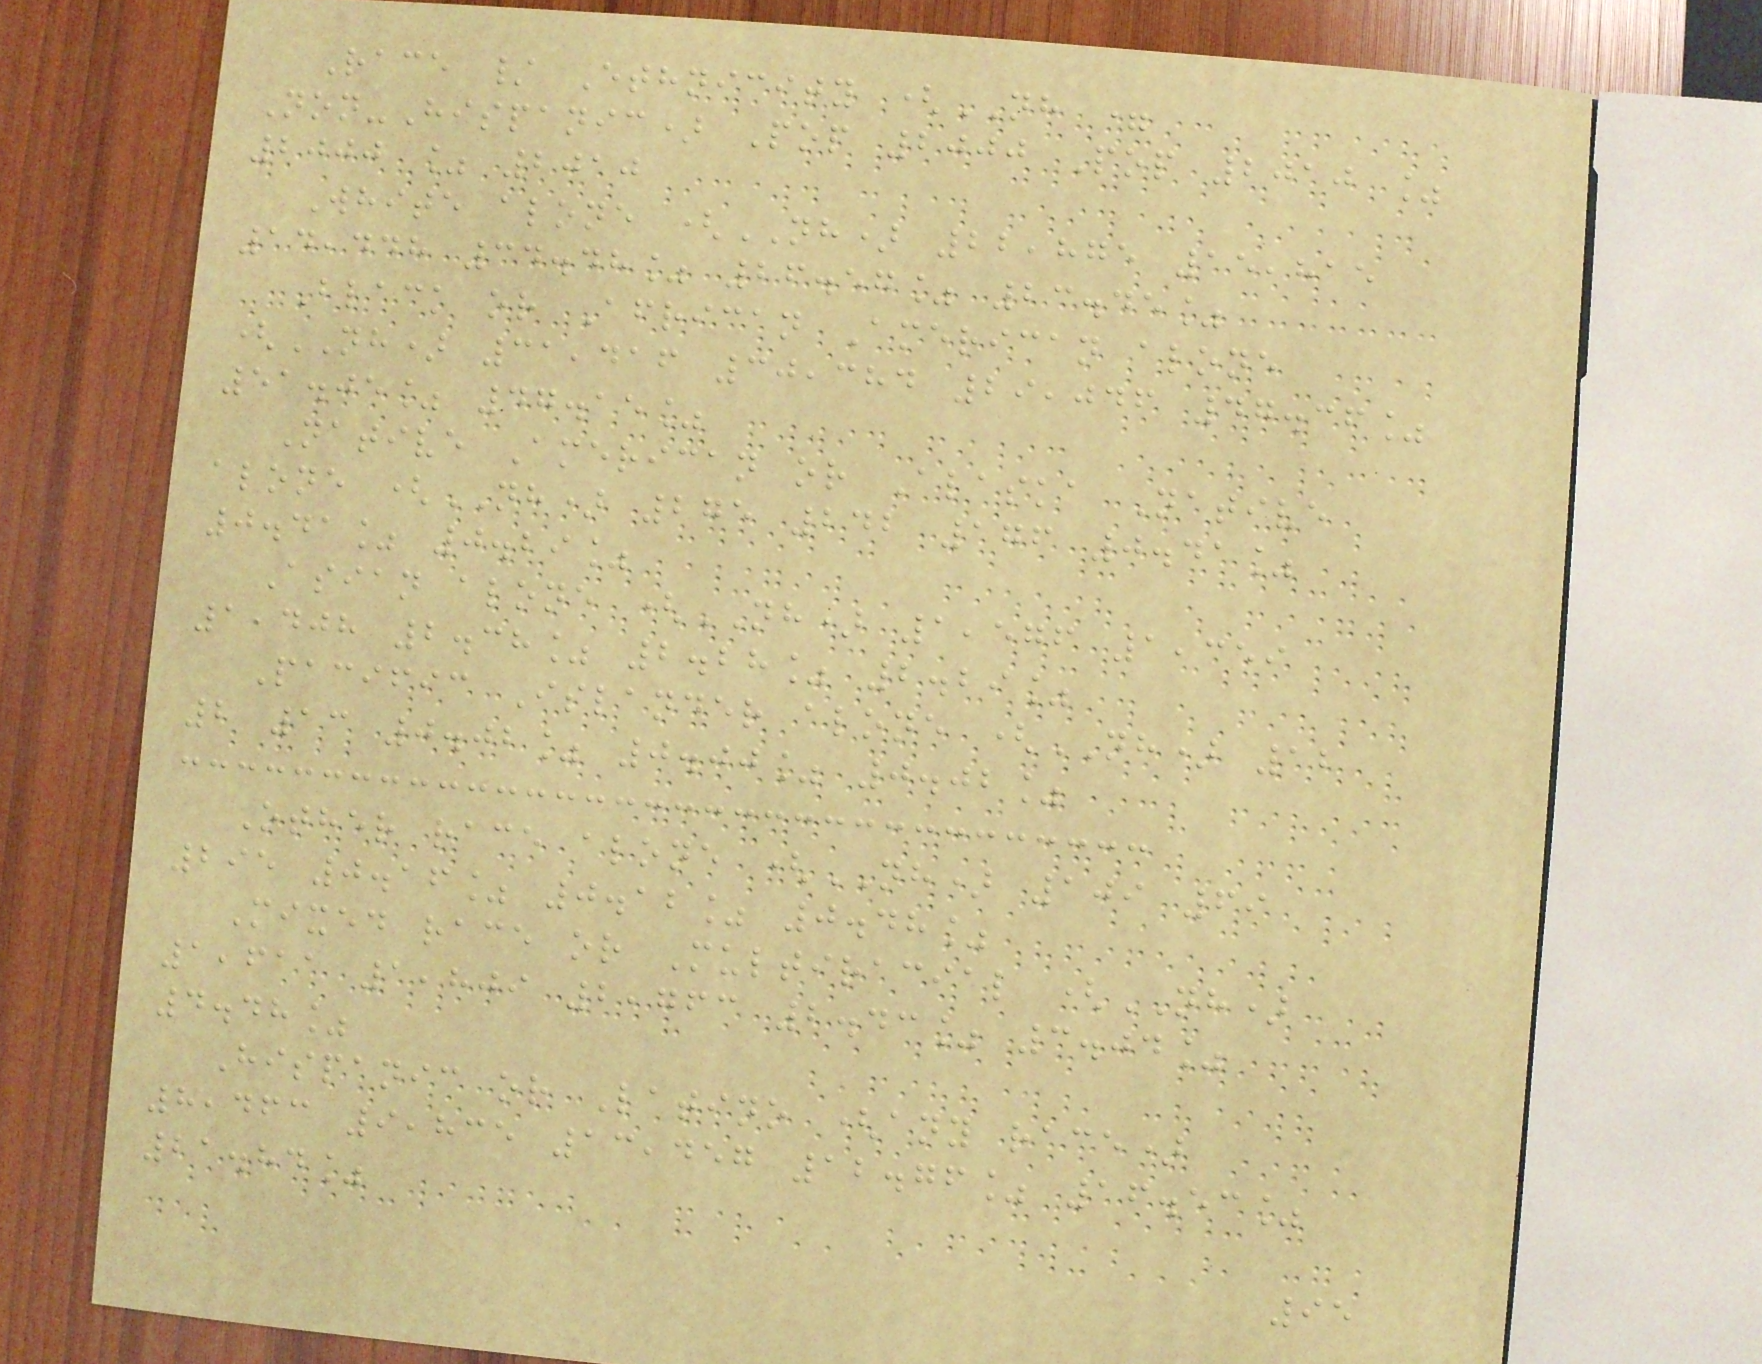Race / Ethnicity (NH =
Non-Hispanic) Pop 2000 Pop 2010 %
2000 % 2010
White alone (NH) 22,875 15,815
14,448 34.48% 26.57% 23.45%
Black or African American alone
(NH) 31,416 30,384 29,046 47.36%
51.05% 47.15%
Native American or Alaska Native
alone (NH) 275 242 176 0.41%
0.41% 0.29%
Asian alone (NH) 1,576 1,359
1,408 2.38% 2.28% 2.29%
Pacific Islander alone (NH) 12
2 13 0.02% 0.00% 0.02%
Other race alone (NH) 109 69
295 0.16% 0.12% 0.48%
Mixed race or Multiracial (NH)
1,611 1,809 2,763 2.43% 3.04%
4.48%
Hispanic or Latino (any race)
8,463 9,835 13,457 12.76% 16.53%
21.84%
95
